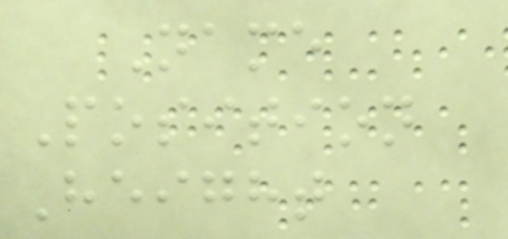Name
Position
Height
